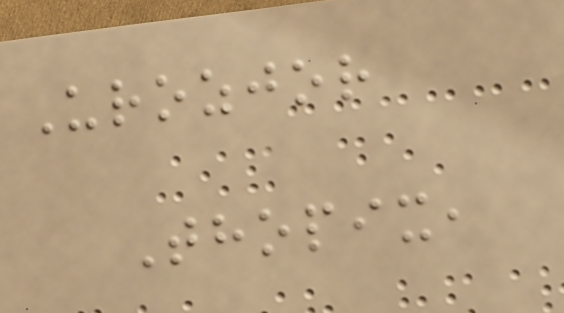Urozjor
Thopix,
